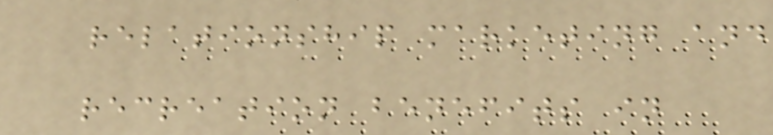relationship marketing and
recreation benefits in
